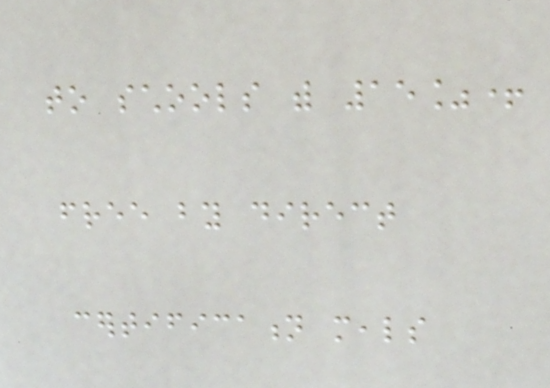to schools with 15%+
free by direct
certification meals
